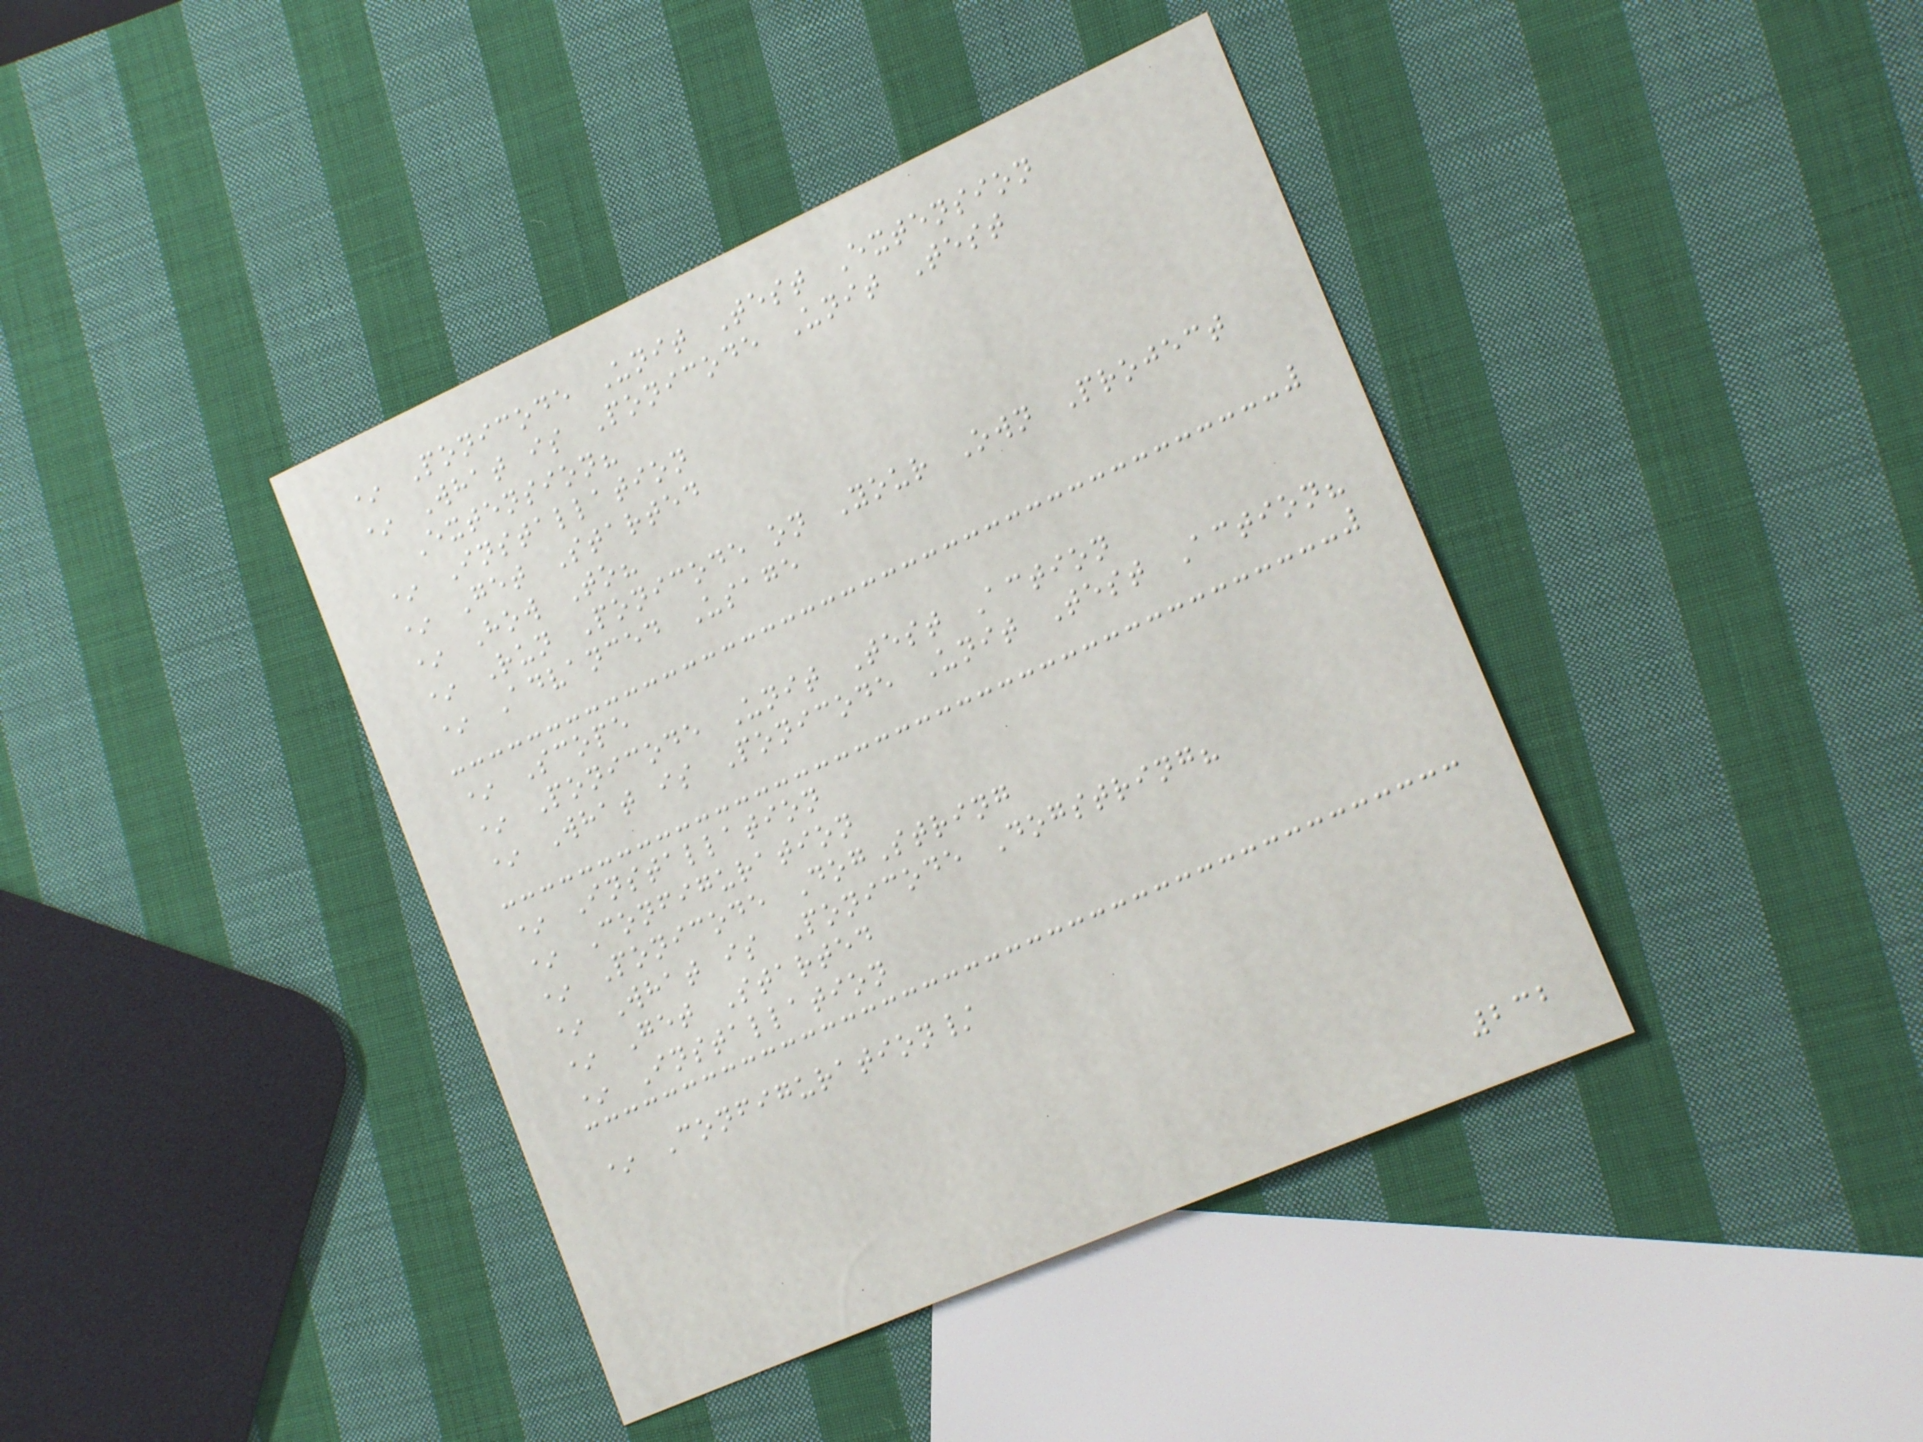* Ponicode Unit Test Extension
* What is Ponicode Unit Test
Extension?
* Installation
* Get Started
* How To?
* Run Ponicode on Your Own Project
* Advanced Usage
* Scope
* Ponicode Unit Test Action
* What is Ponicode Unit Test Action?
* Installation
* Configuration
* Ponicode DogString
* What is Ponicode Dogstring?
* Get Started
* Installation
* Configuration/
232
